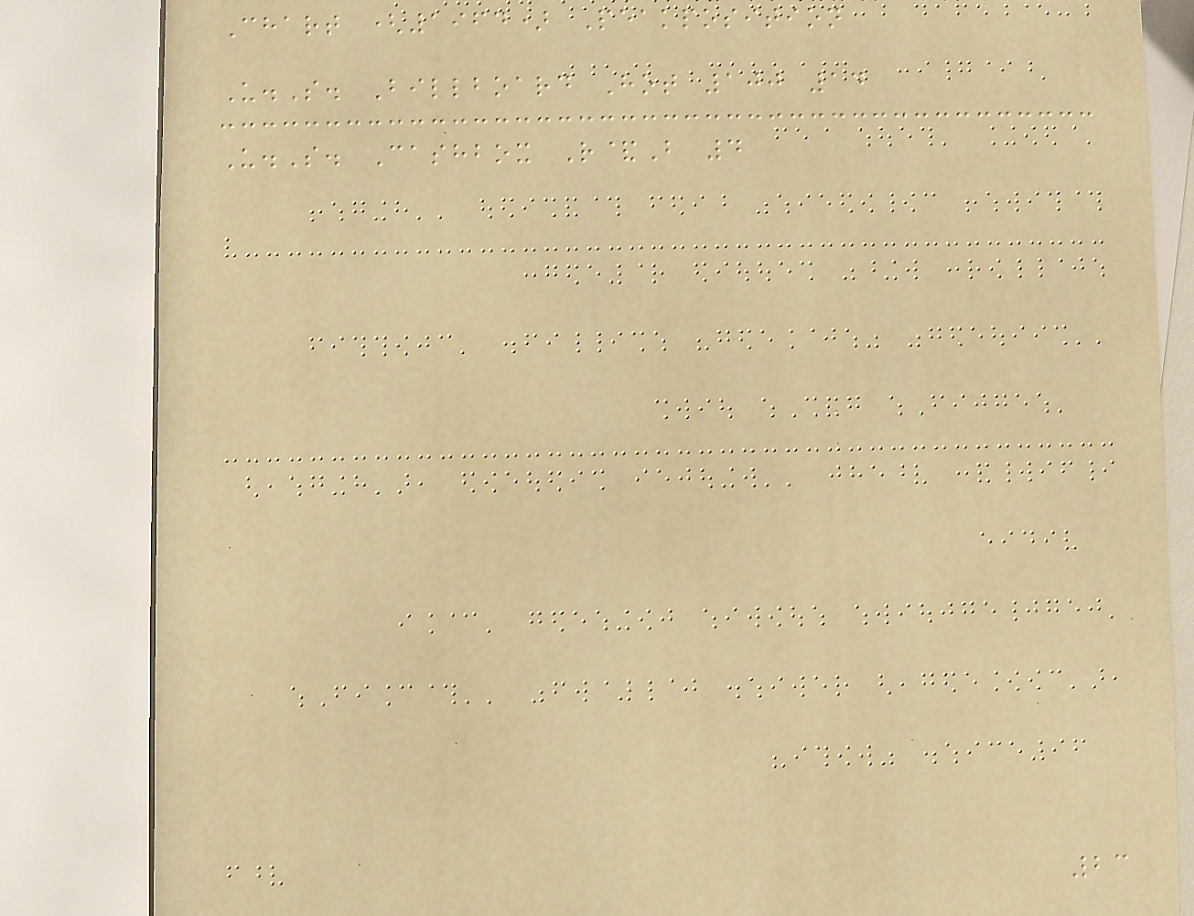Chart (1964) Peakposition
U.S. Billboard Hot 100 14
U.S. Cashbox R&B 4
23
